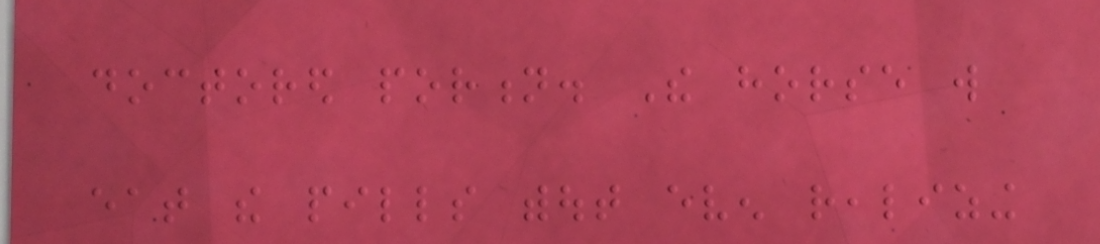doctored portion. The horse will
eat the pills without even realizing
